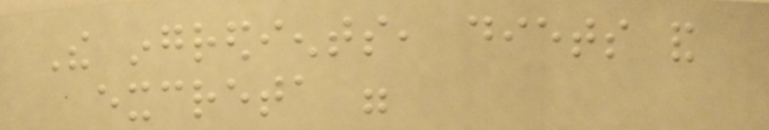The ingredients, diets and
excreta were
